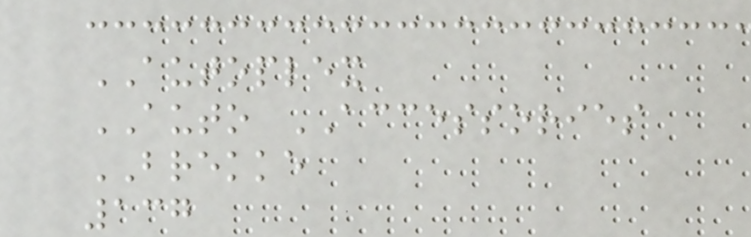AUTOPLEX
AUTO ACCESSORIES
BREKKE
137
